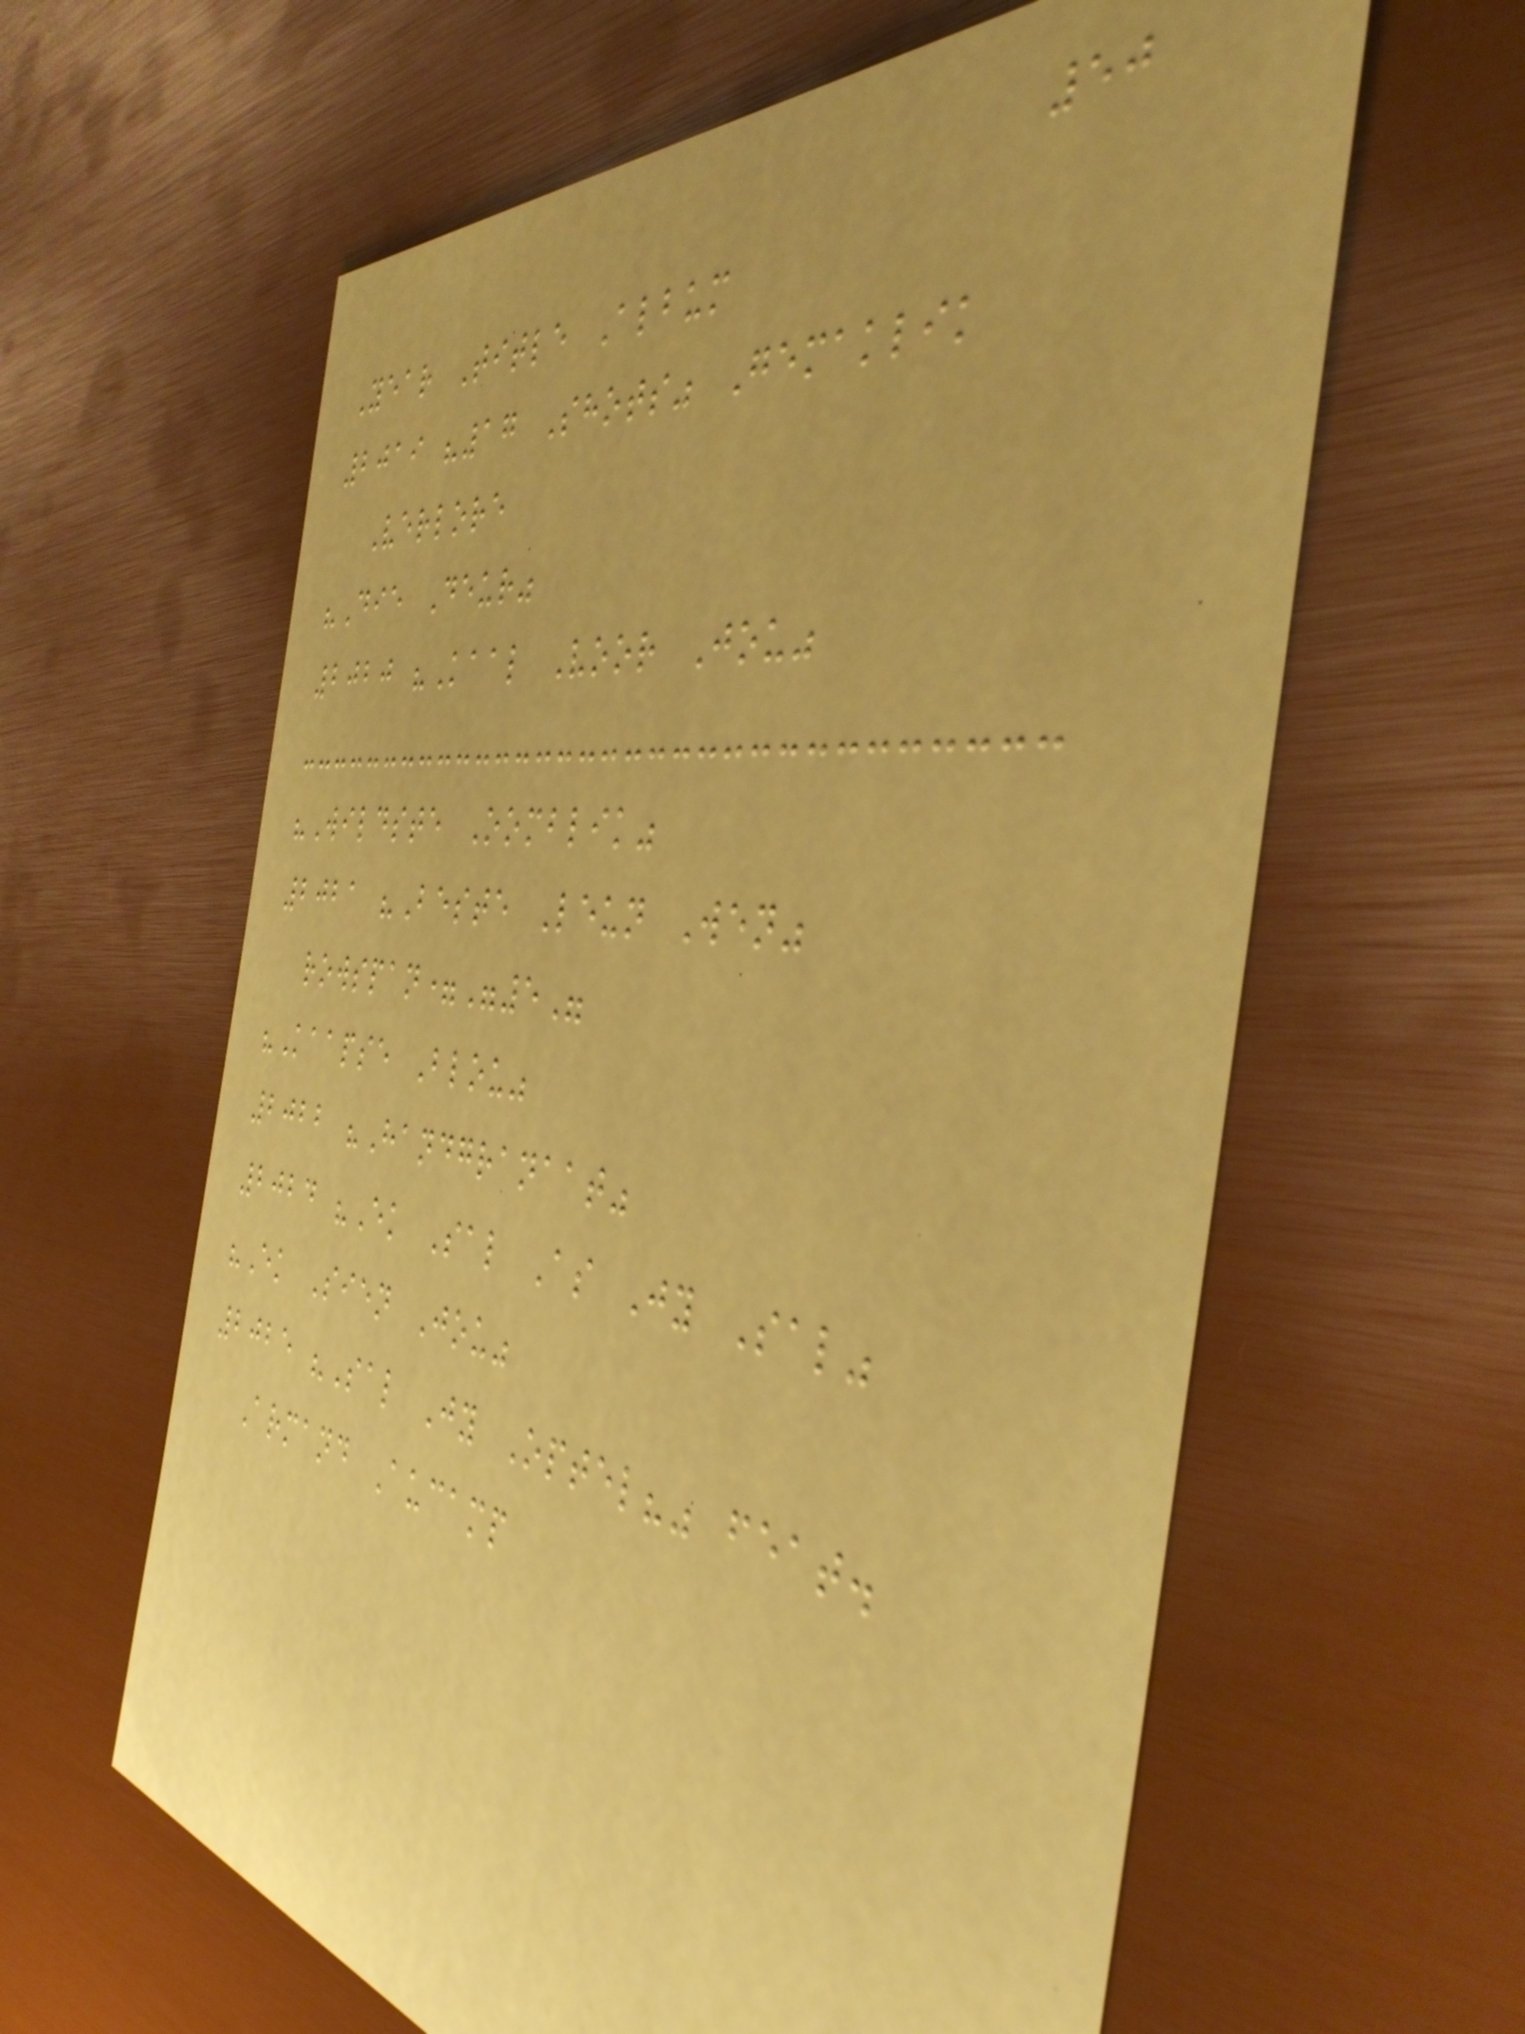50
Year Title Album
2019 "17 Shots" Gemaklik
Verlore
"Die Deur"
2020 "Kaal Voor Jou"
"Wildste Oomblik"
2021 "Beste Leun Wen"
rowspan="5"
"Kaapse Blou"
2022 "Handgranaat"
2024 "Ek Sal As Jy Sal"
"Ek Sien Jou"
2025 "Sal Jy Optel?" feat.
Armand Aucamp
